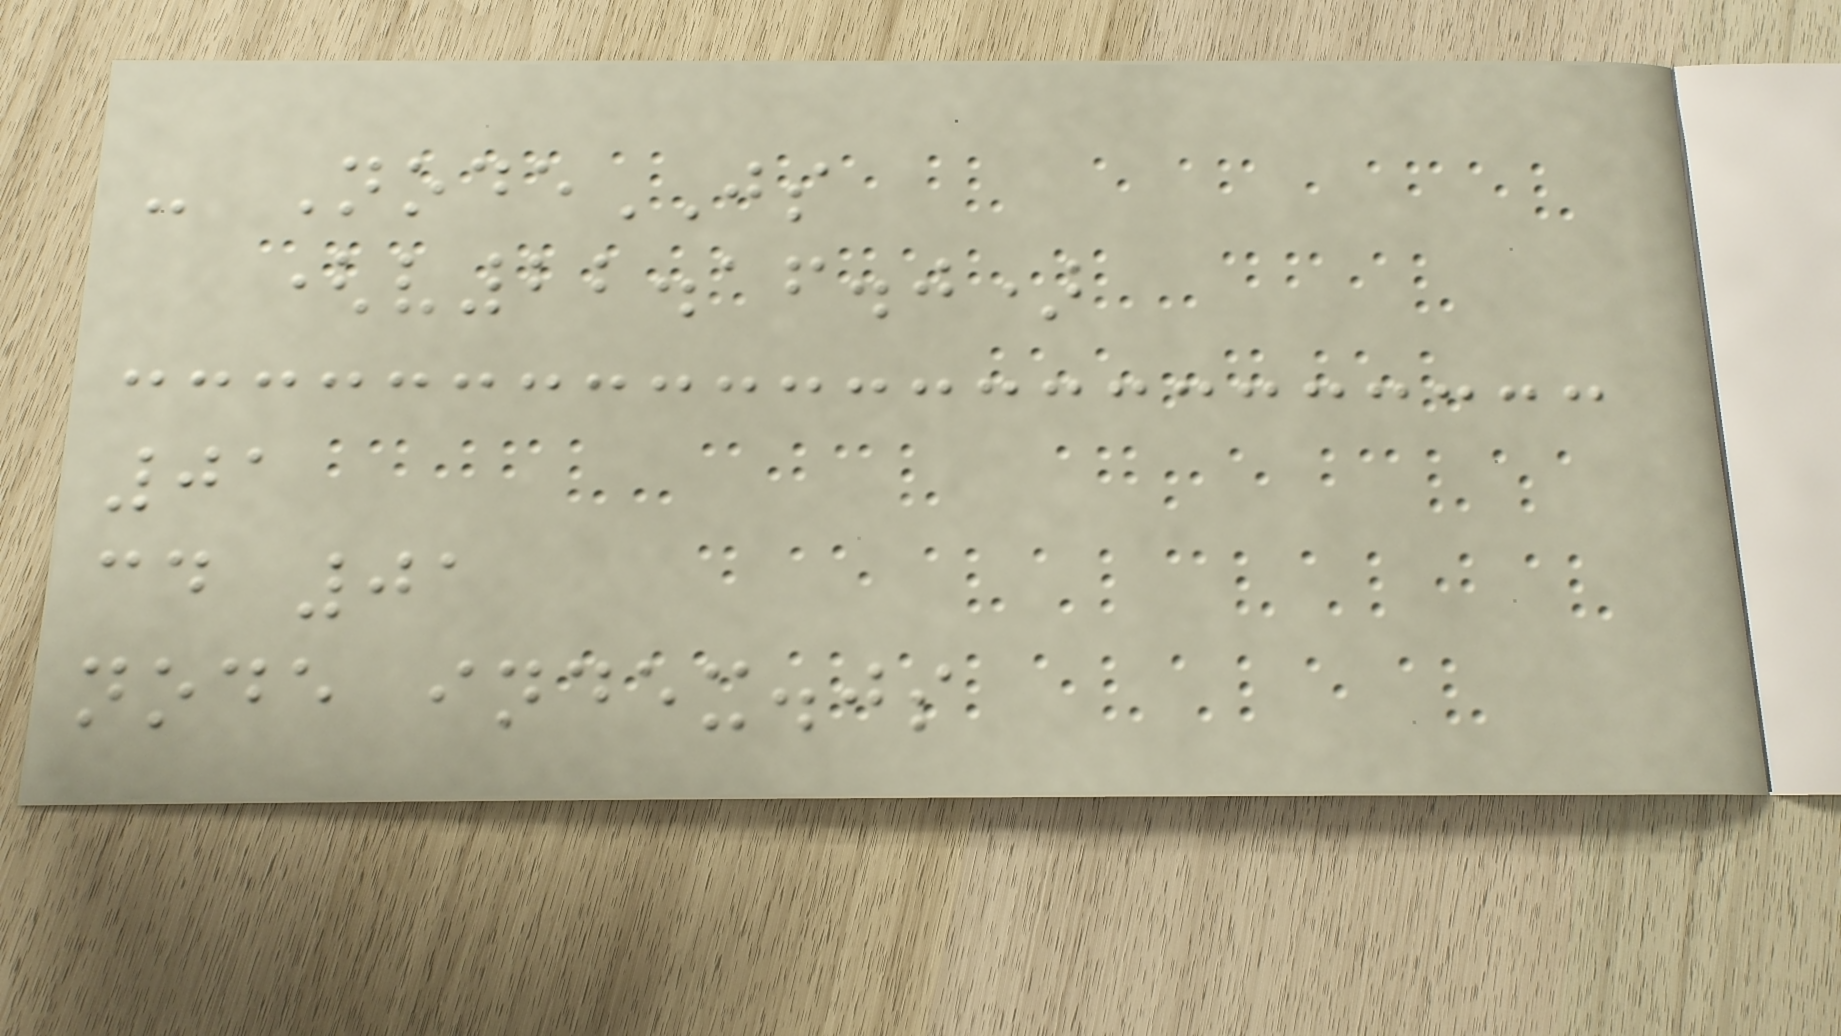- NodeJS
(v22.16.0)
01
cd 01
node index.js
